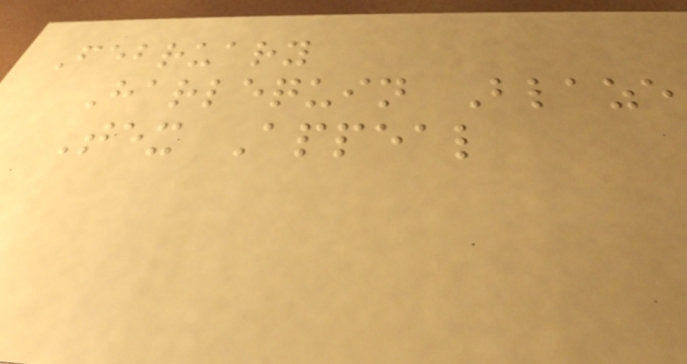February
Harlequin Blaze
Tex Appeal
